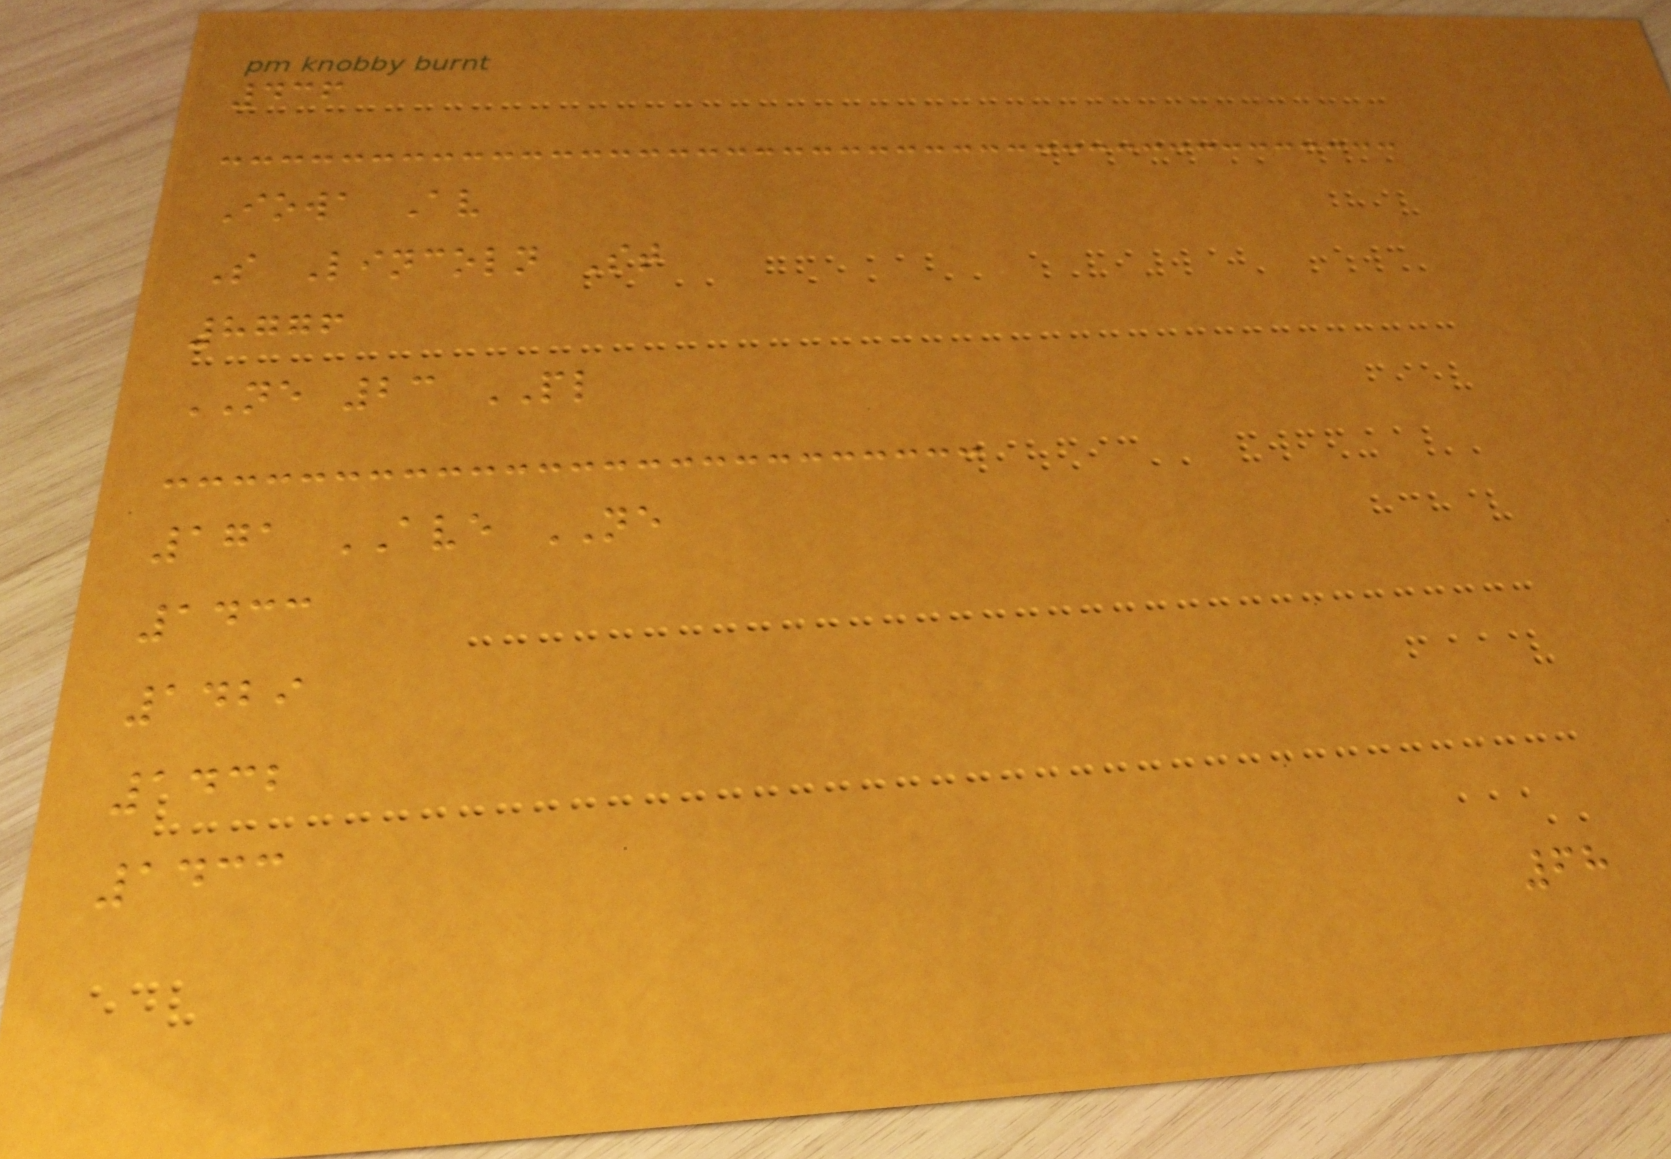436
Iowa Av
S Lincoln St
8776
NE 23 PL
171 AVE NE
1433
1429
1432
1433
68
